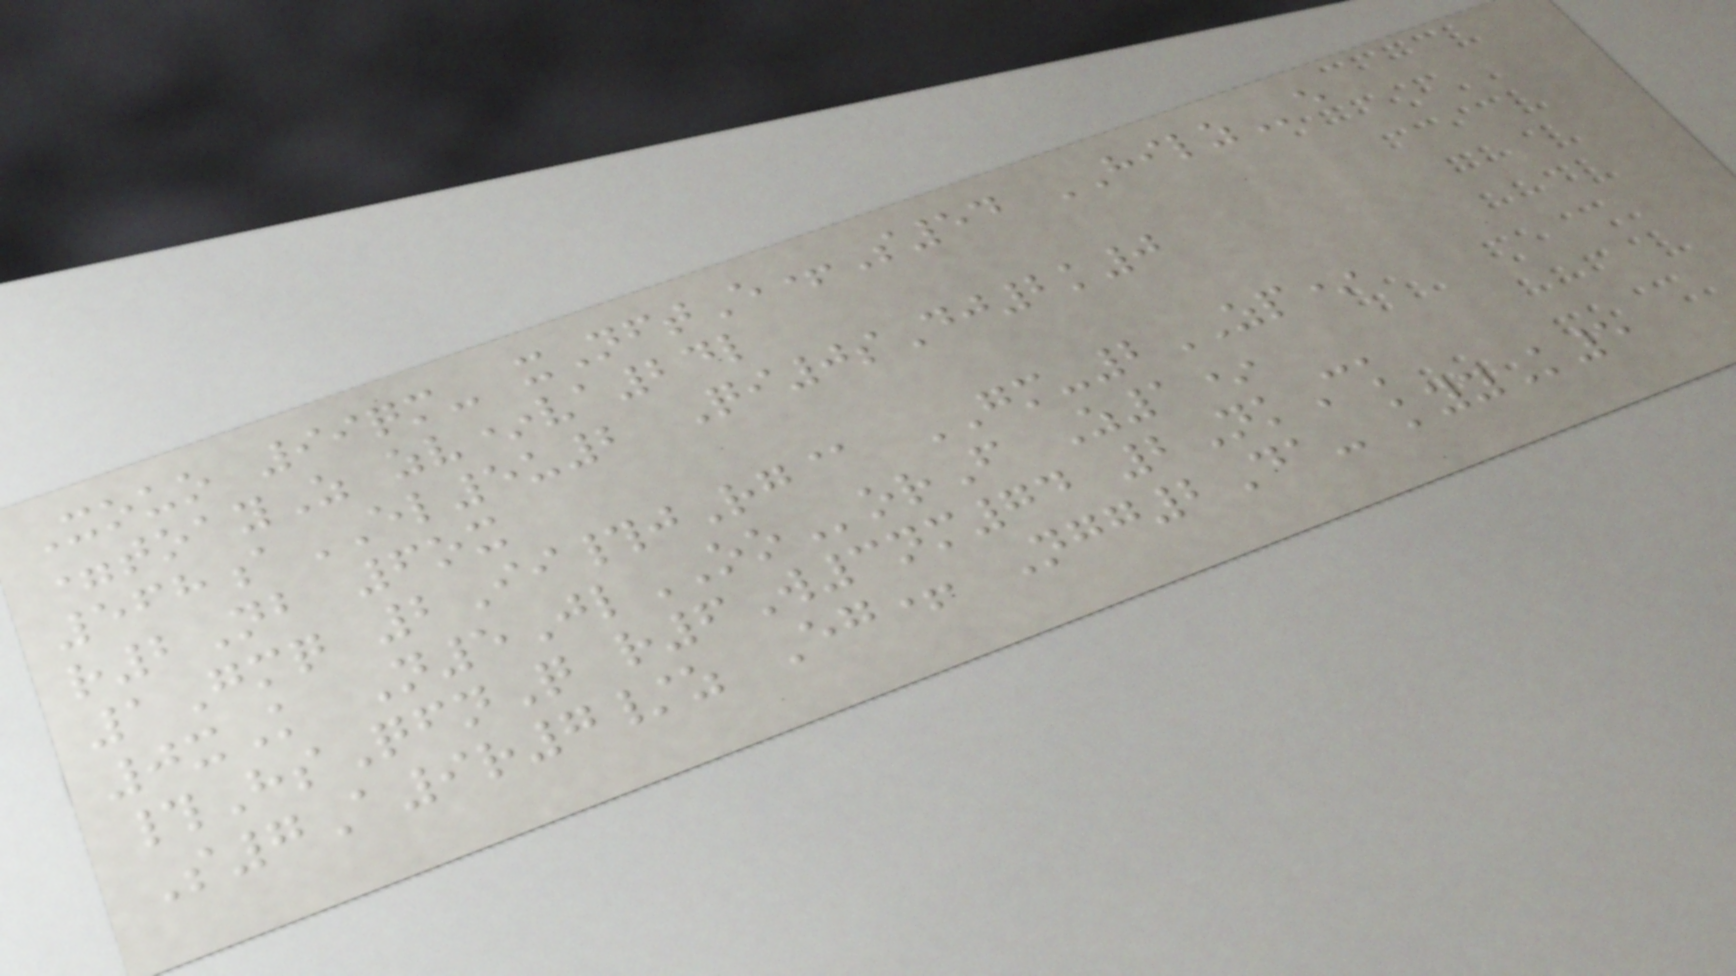Xouo 99qm- xNftE+S54 HILZe
=toayZ zv*va24l
568aEL5u2 Qi0sDj2k0
r2Nb 6ox
1Gmq 2Ii#jRg@ GM-2ZP*
0xK N5JlOOorF Z1*
#HsQfnQ r6W3nm74 2NkCk
S7A9r7/z Eg+ Ngg2Da- kyyK5
